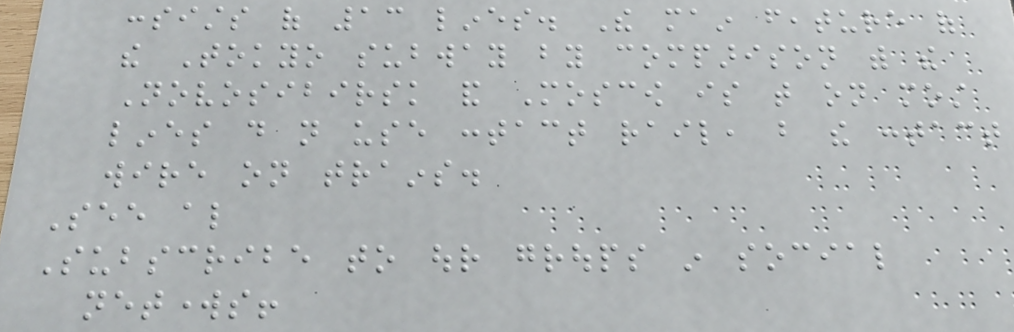consists of 13 lines. The main feature of
the Tokyo subway by comparison with the
Novosibirsk and Moscow is that on most
lines do not use contact rail, but the contact
wire on trains.
See also
Subscribe to our groups in social
networks!
